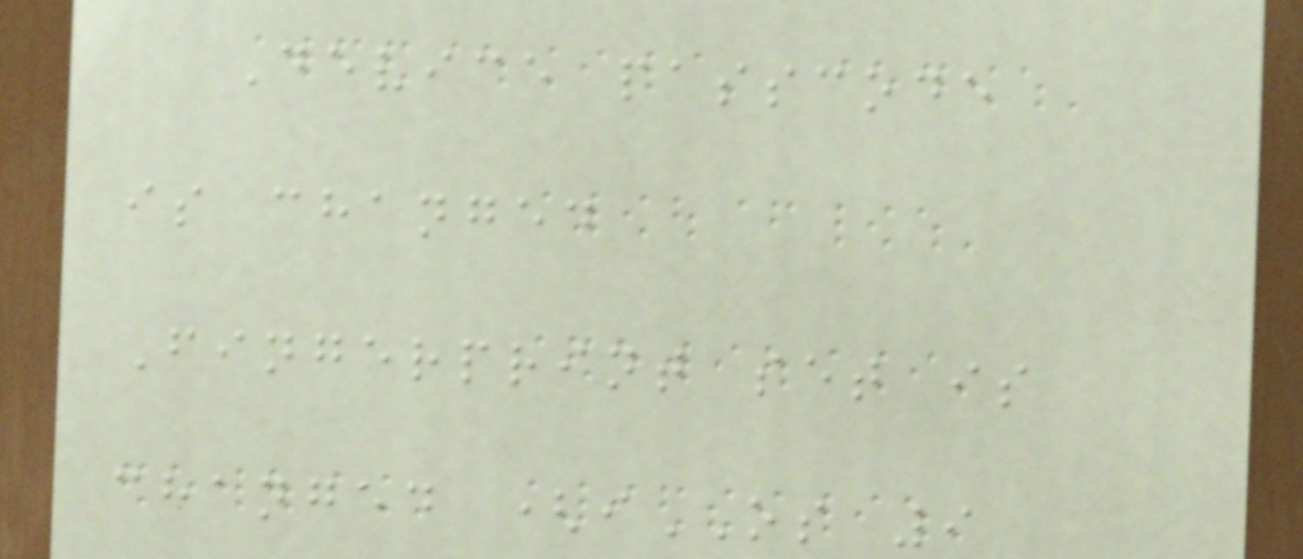Device passcode
is changed
Fingerprint set is
changed (iOS 9
